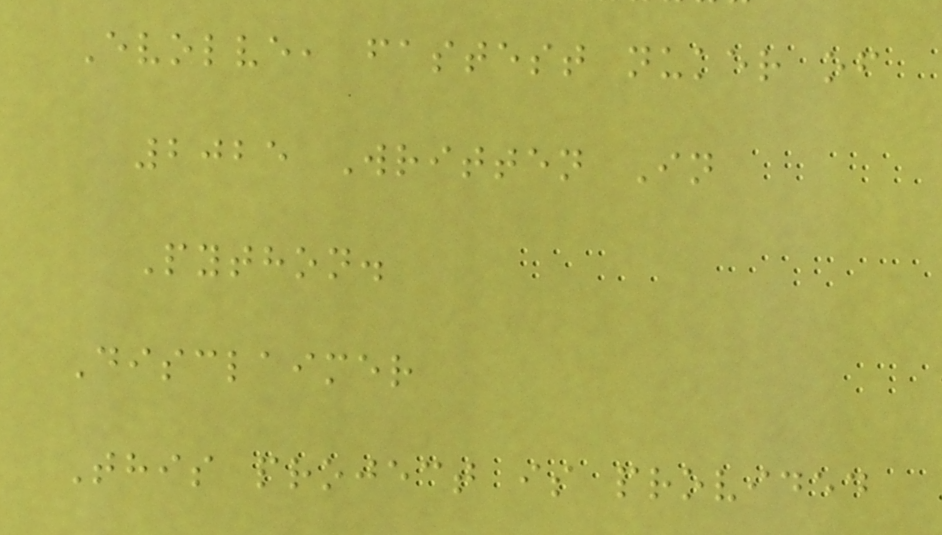Evolve, fastest nuker of
2025 Written In
Python.
Disclaimer
This project is provided
